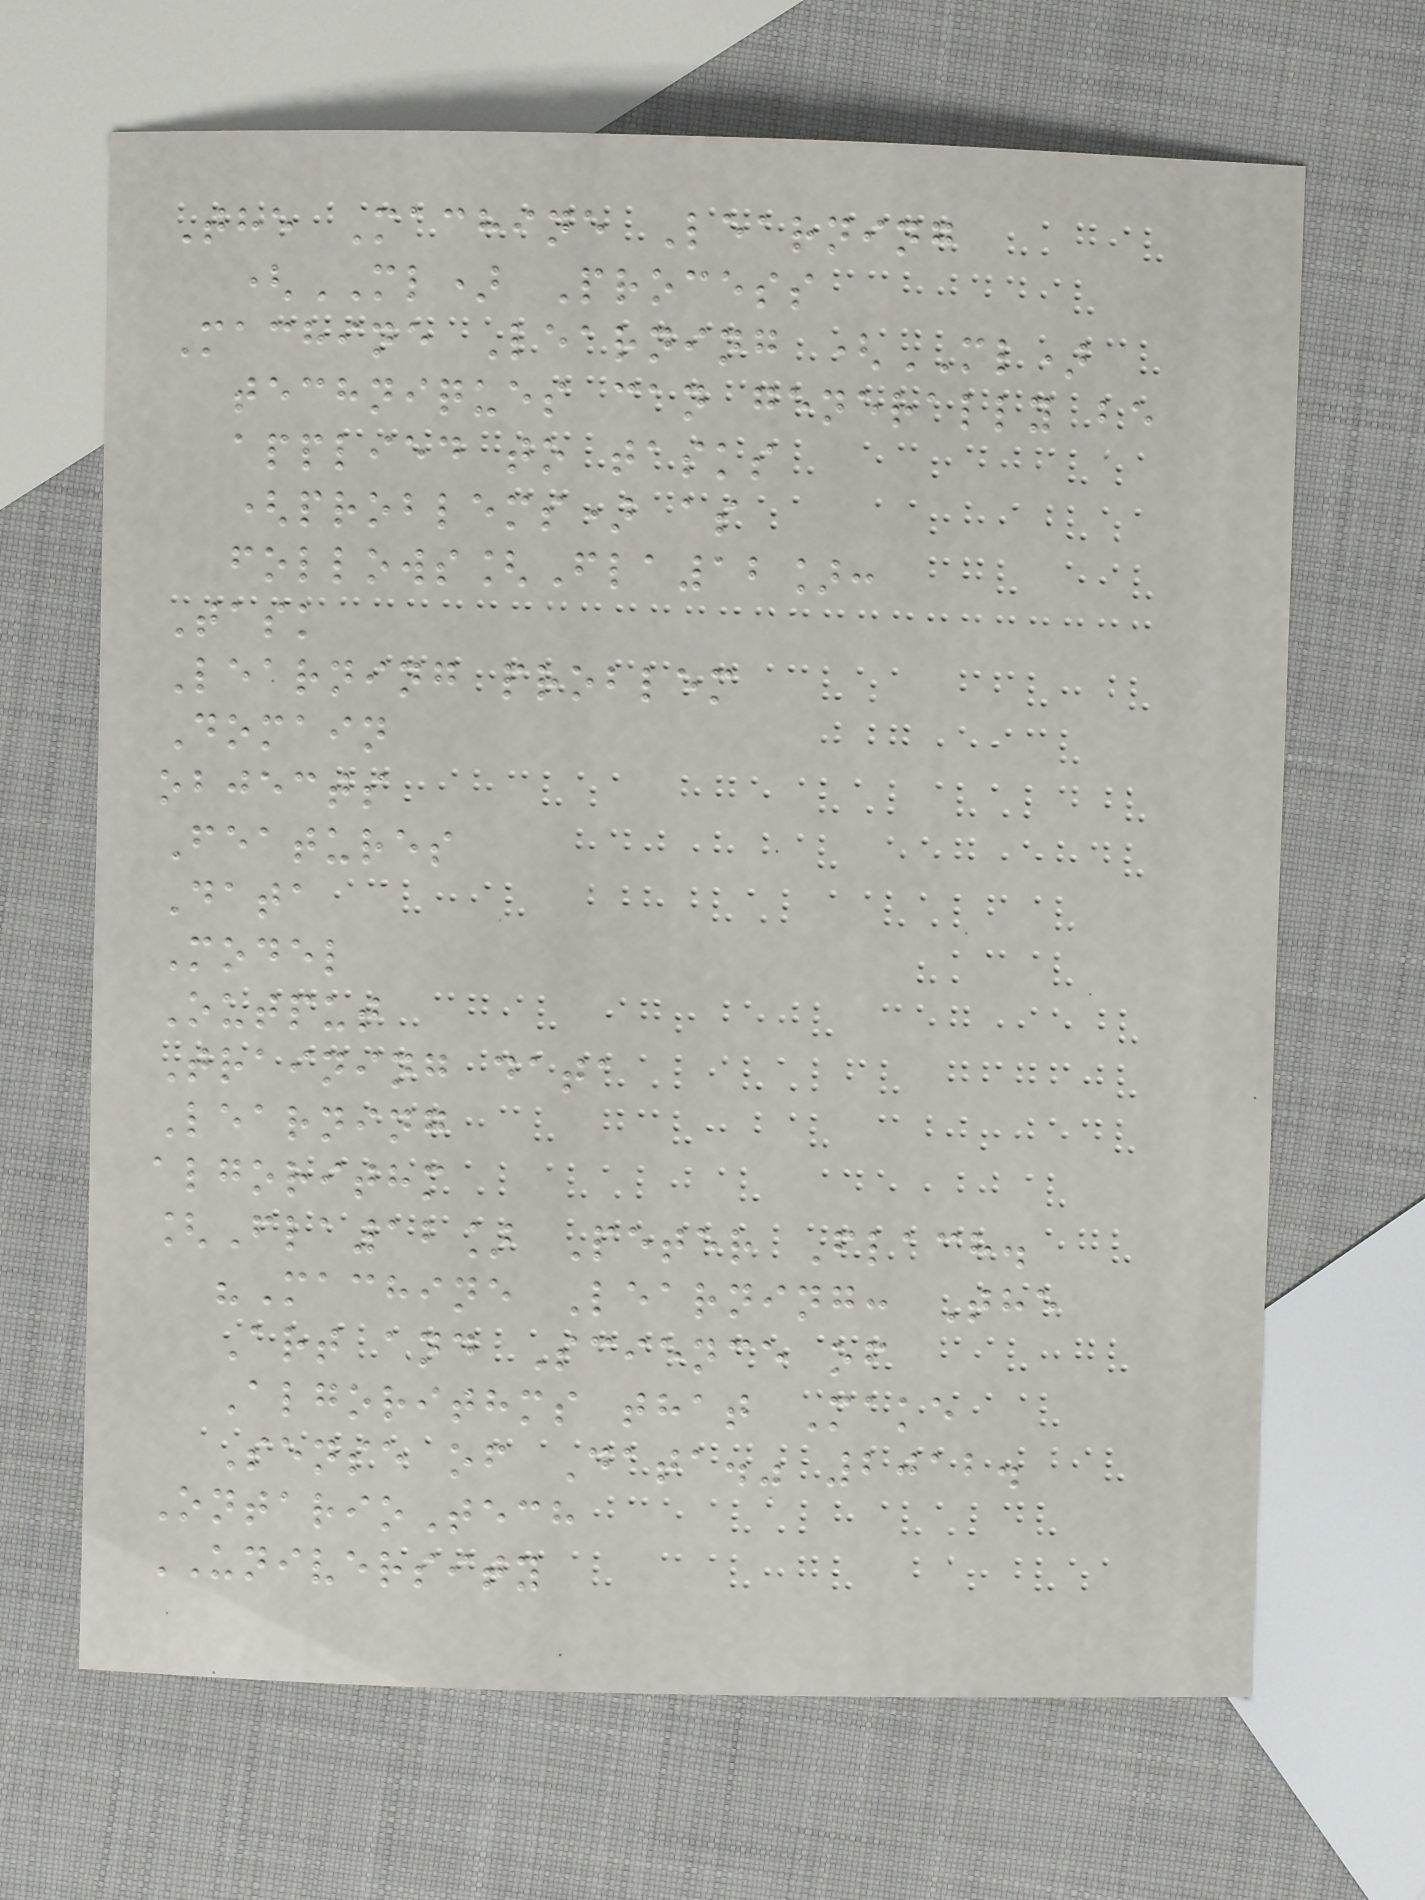The Machine Learning
(ML) Process
Machine Learning (ML)
techniques can generally be
applied to tasks
(problems) as
follows[Fla12]:
Task
Learning problem
Domain
objects
Features
Data
Model
Output
Training data
Learning
algorithm
[Fla12] Peter Flach.
"Machine Learning: The
Art and Science of
Algorithms that Make
Sense of Data." 2012.
OntarioTech
UNIVERSITY
